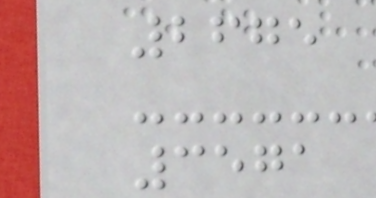2675
3571
